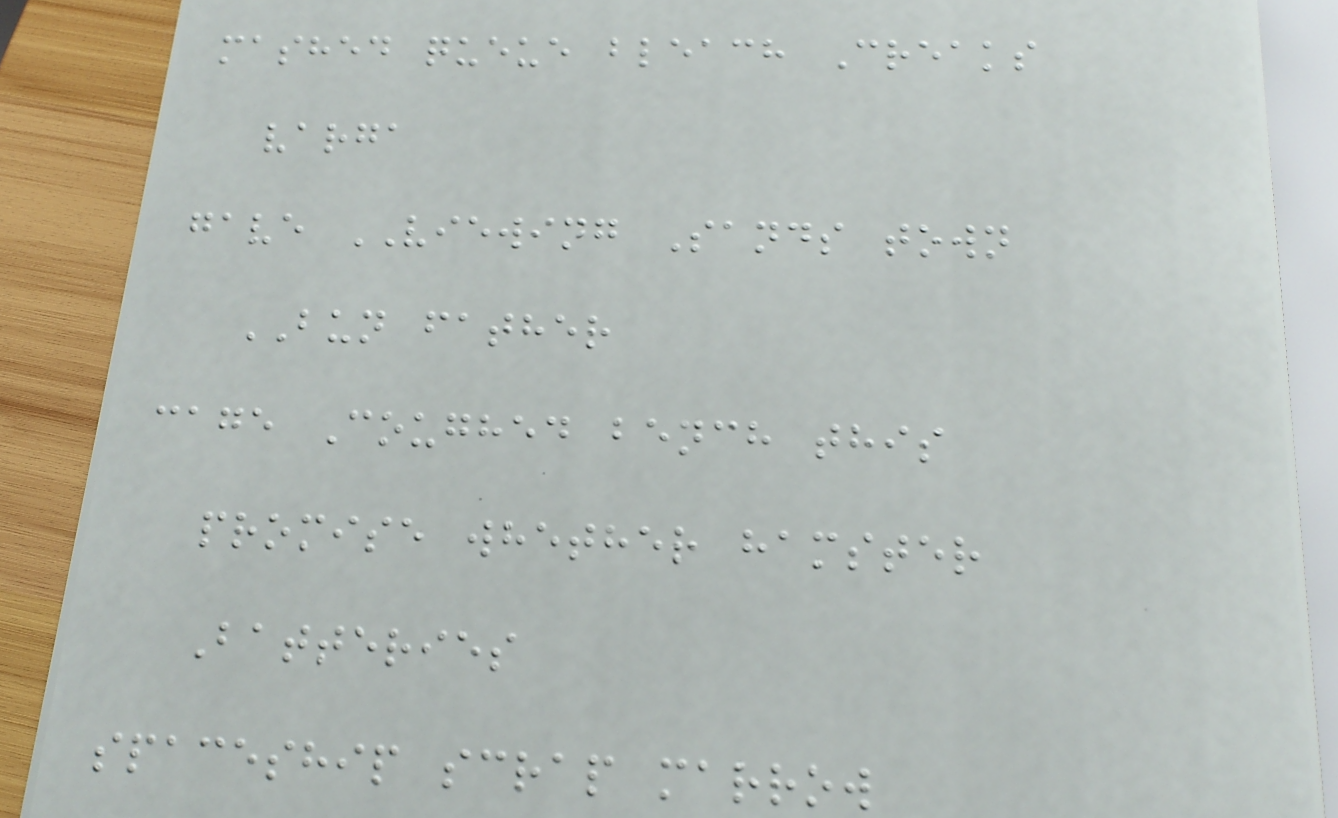mashed queue bleach Creaks
varga
gave VIEWING Sands town
BUN father
cage Coughed bench this
promise whether hamster
Batteries
spaceship scrap marrow
